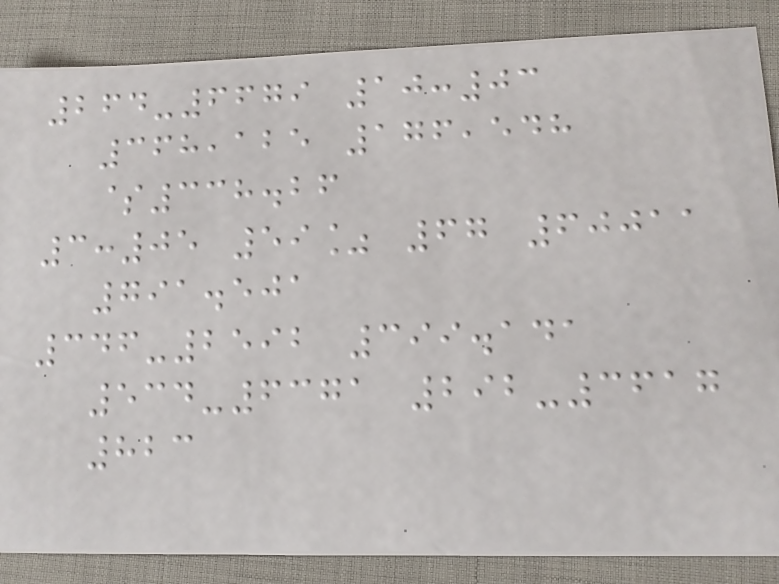264-6679 10:03
368,125 176,548
$338.26
3:05 59% 67 60011
791.501
346-2592 399.141
534-6371 292-3617
823
